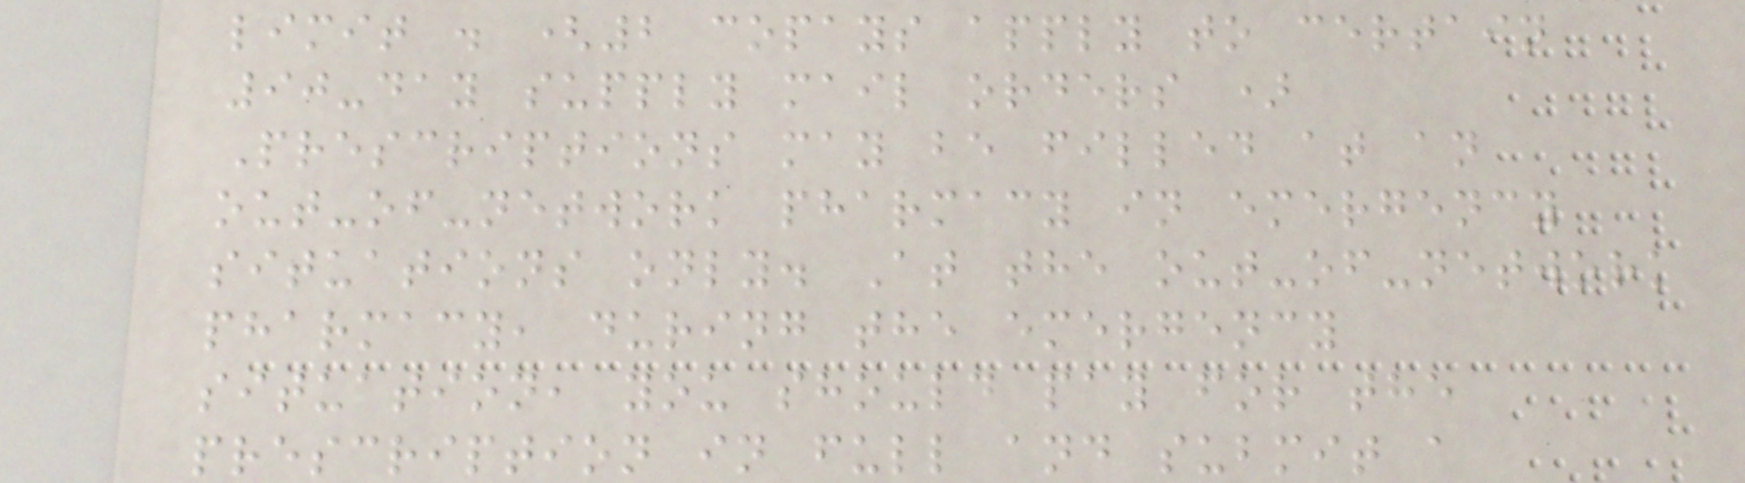limit . (2 copays apply to certain
90-day supply mail orders )
Prescriptions may be filled at an
out-of-network pharmacy in emergency
situations only. At the out-of-network
pharmacy, during the emergency
situation, you should pay for the
prescription in full and submit a
